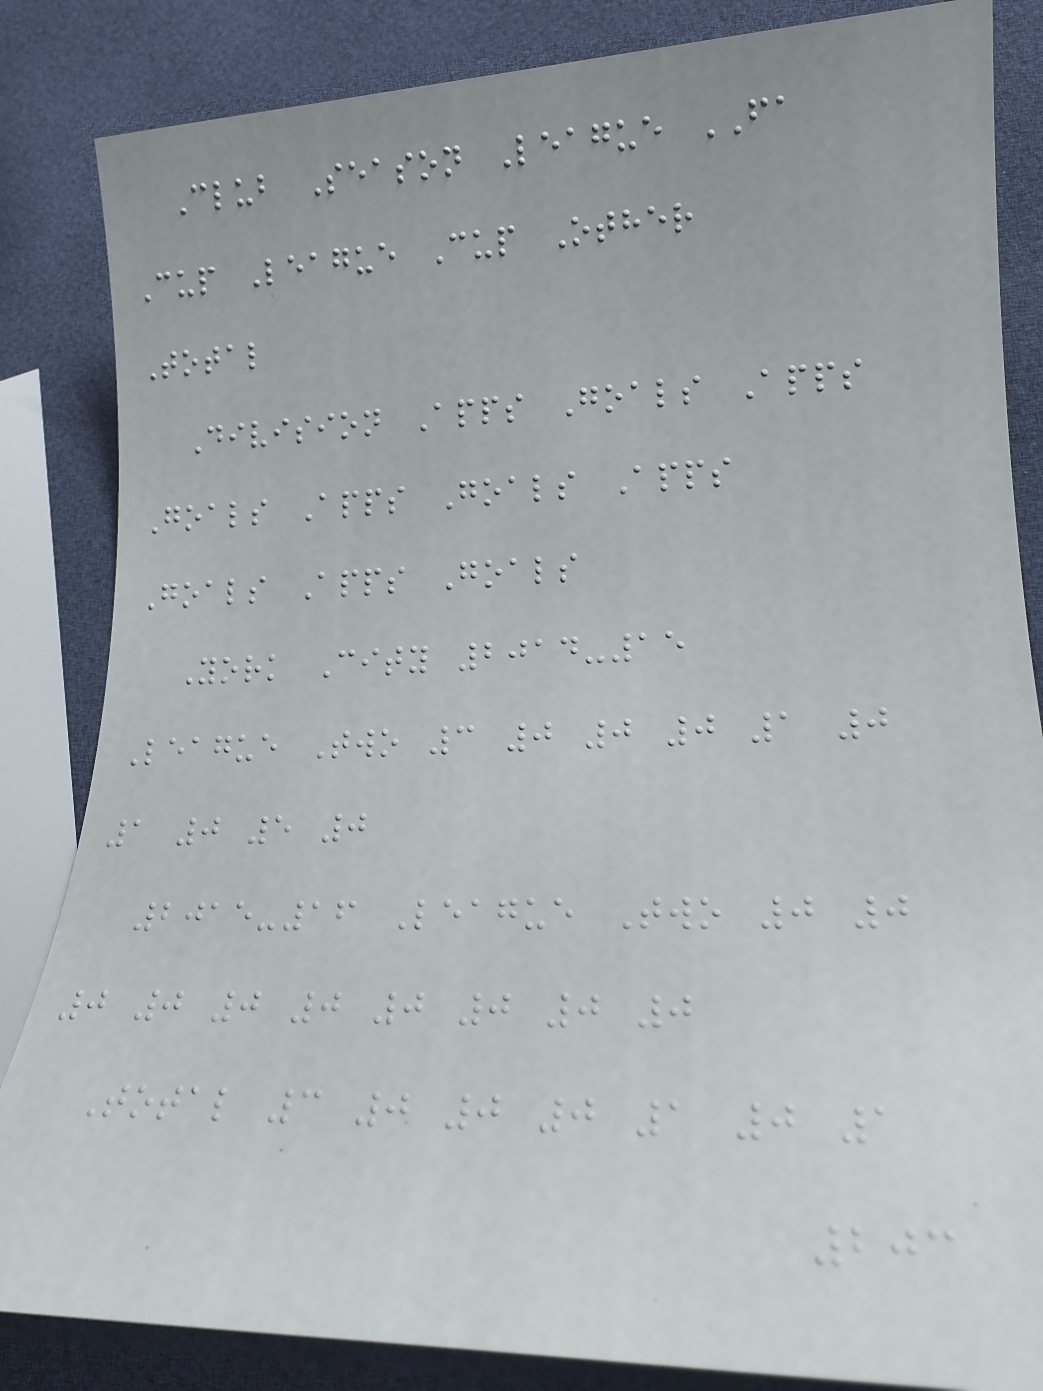Club Season League FA
Cup League Cup Other
Total
Division Apps Goals Apps
Goals Apps Goals Apps
Goals Apps Goals
York City 2014-15
League Two 3 0 0 0 1 0
1 0 5 0
2015-16 League Two 0 0
0 0 0 0 0 0 0 0
Total 3 0 0 0 1 0 1
203
